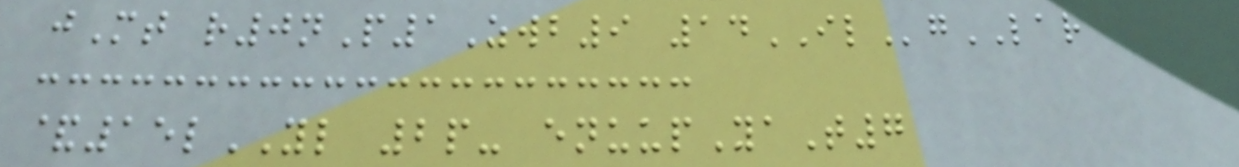jMt r0nP1Zwb9 14ILgLAR
&15lYL 2p- enuupYaT7
